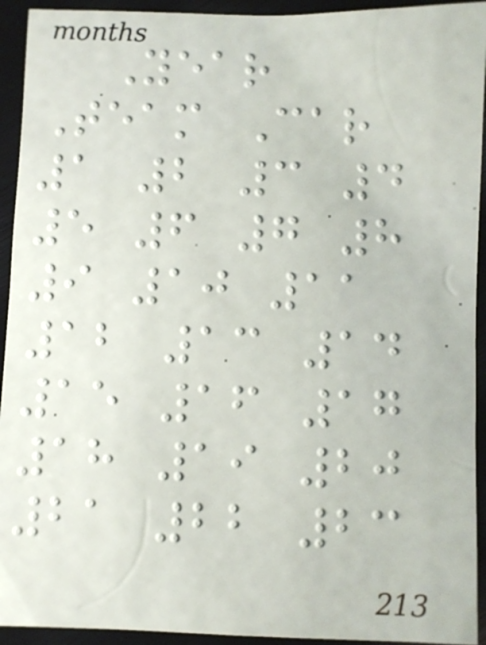Year
Team Car
1 2 3 4
5 6 7 8
9 10 11
12 13 14
15 16 17
18 19 20
21 22 23
